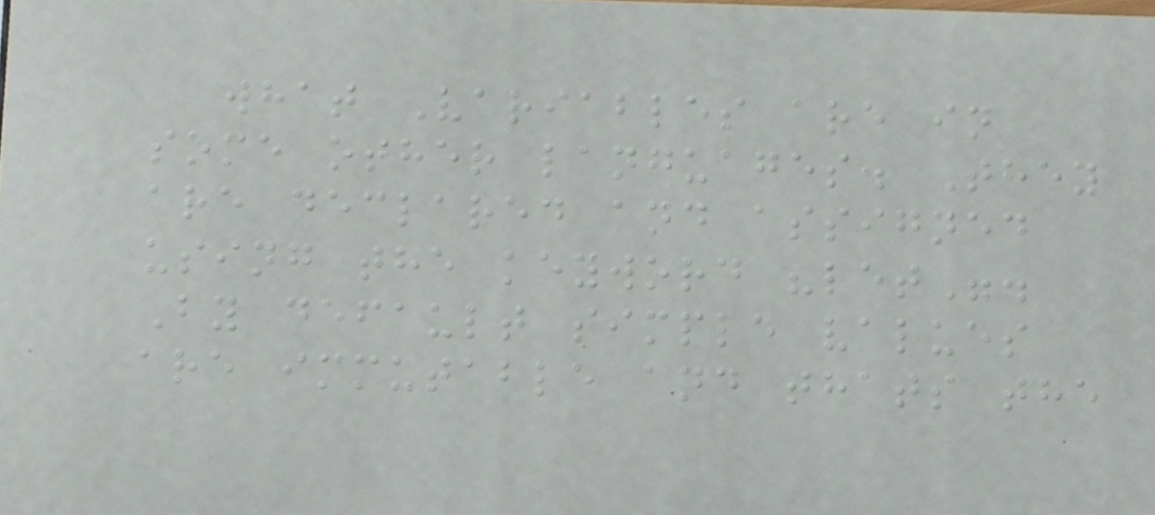what Variables are in
some other languages. They
are declared and assigned
using the keyword "let".
By default simple values
are immutable and thats the
